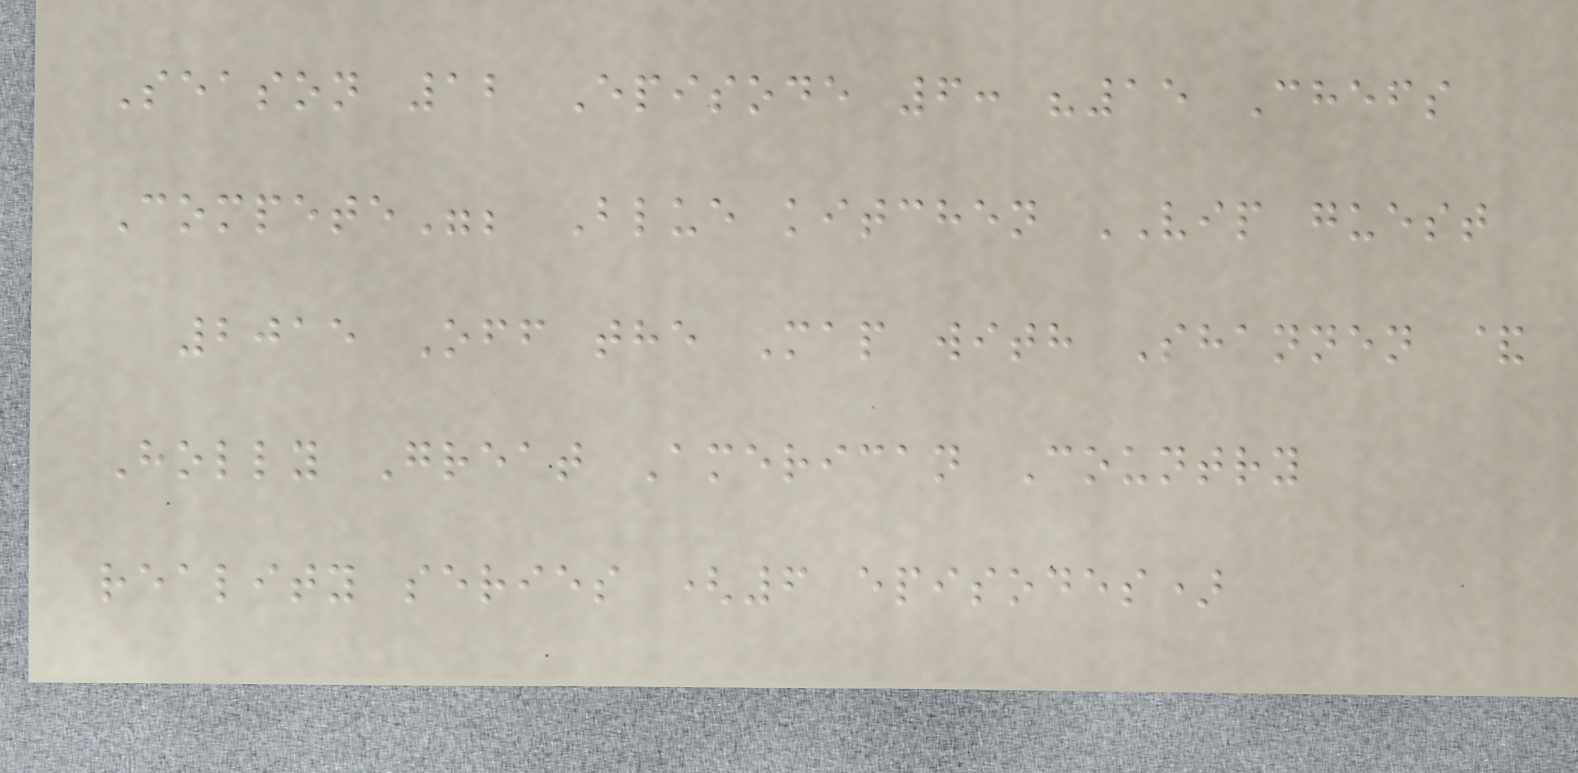Season 12 Episode 6: "15 Chefs
Compete"; Blue kitchen VIP guest
2015 Off the Map with Shannen &
Holly Great American Country
reality series (6 episodes)
